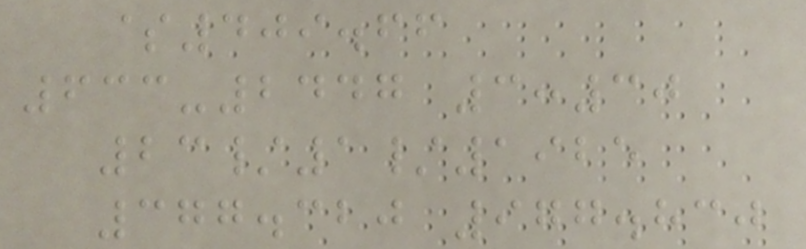$409.66
633-2447 3:30
23/1/1925
377.320 977.830
